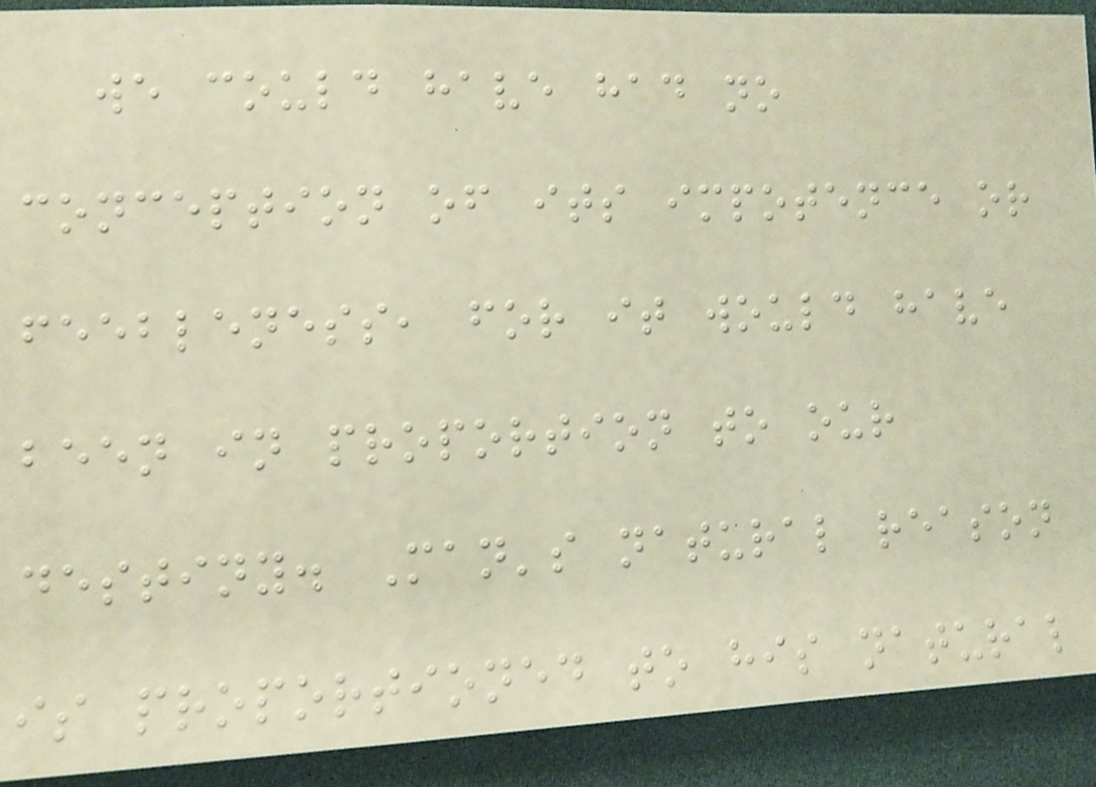we could have had no
conception of its impotence or
feebleness, for it would have
been in proportion to our
destiny. Man's natural reason
is proportioned to his natural
